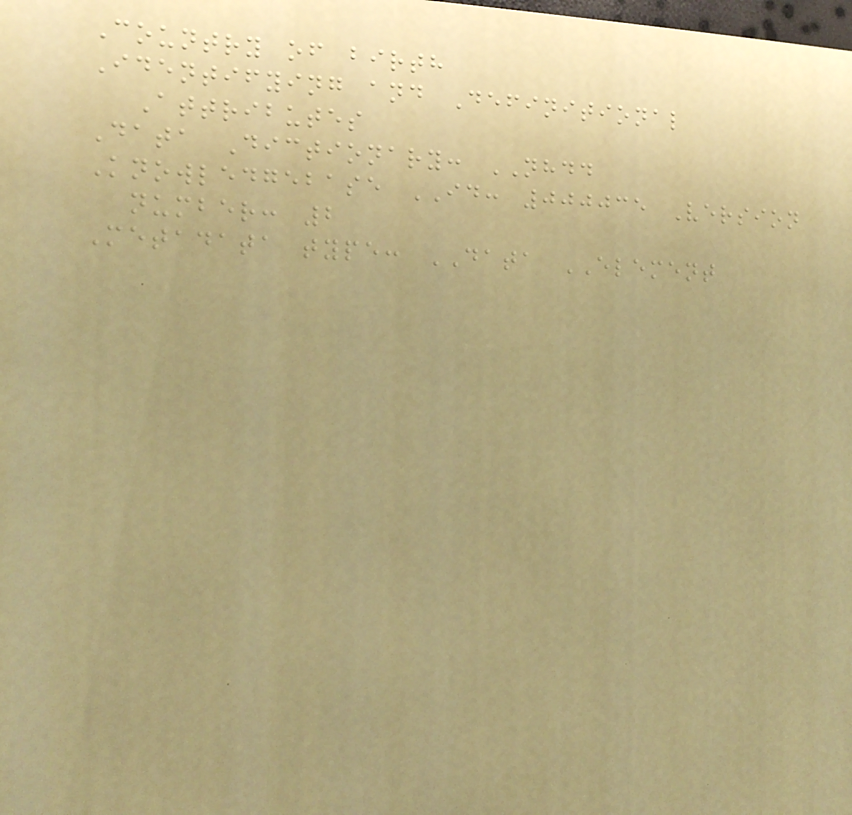Country of birth
Identifying and Definitional
Attributes
Data Dictionary: NHDD
Knowledgebase ID: 000035 Version
number: 2
Metadata type: DATA ELEMENT
